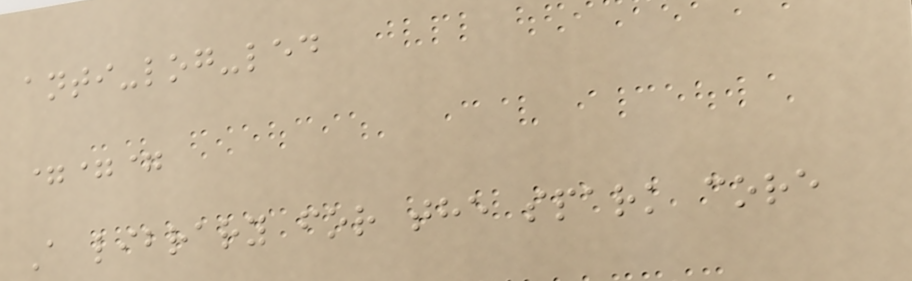anti-log-led
===
A library for the spark core
